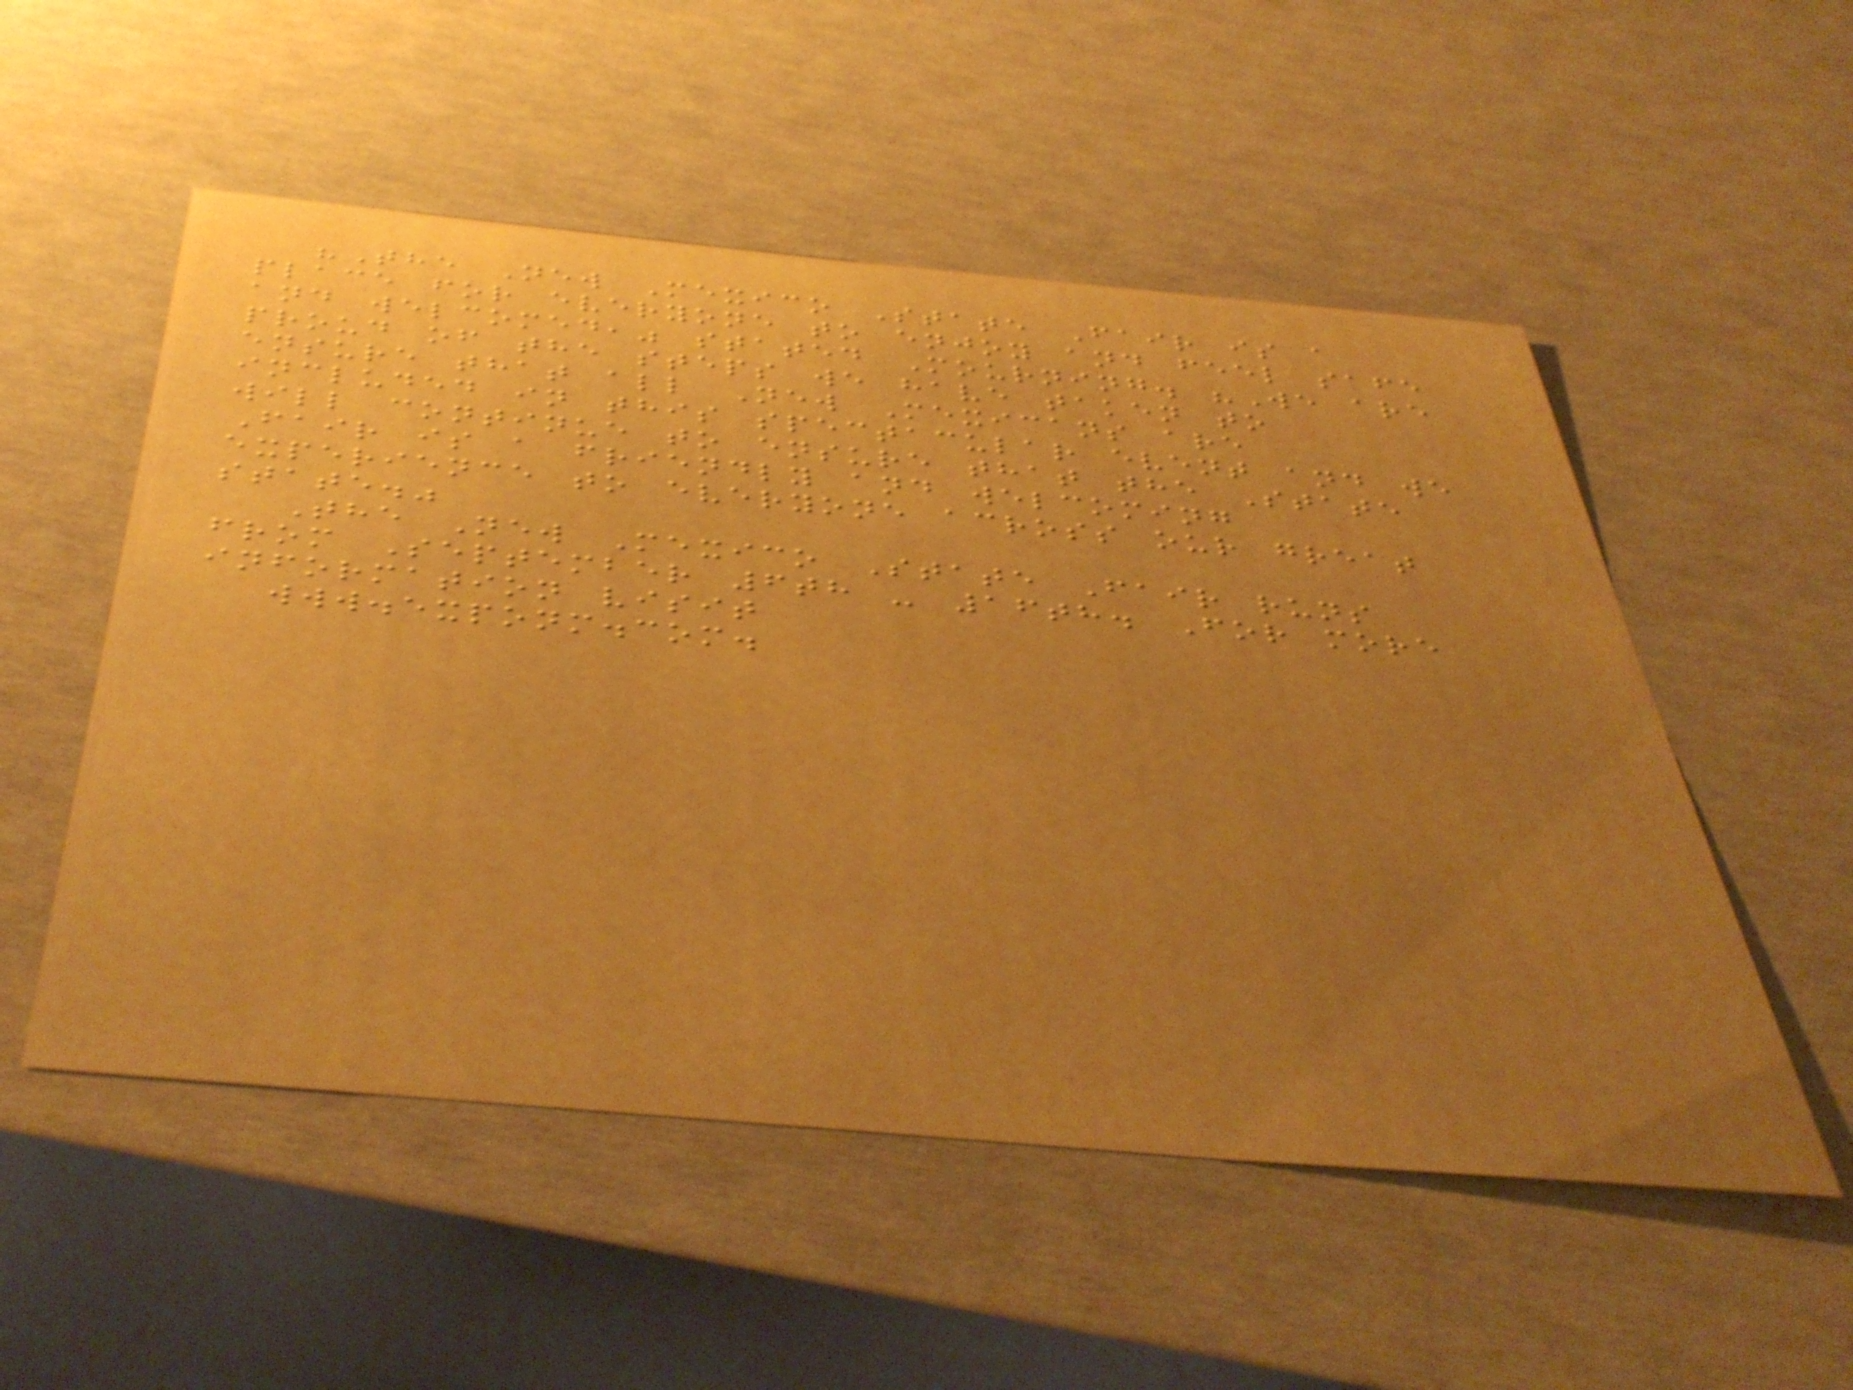"The New Mexico State Fair is a
place for everyone to enjoy and feel safe
and welcomed," stated Mourning. "We are
proud of the steps we have taken to
ensure that all New Mexicans are
included in this spectacular event and we
will continue to ensure that the State
Fair is a friendly and welcoming
experience to everyone across our great
state."
The New Mexico State Fair runs
from September 6th - 16th. For more
information visit
www.exponm.com.
